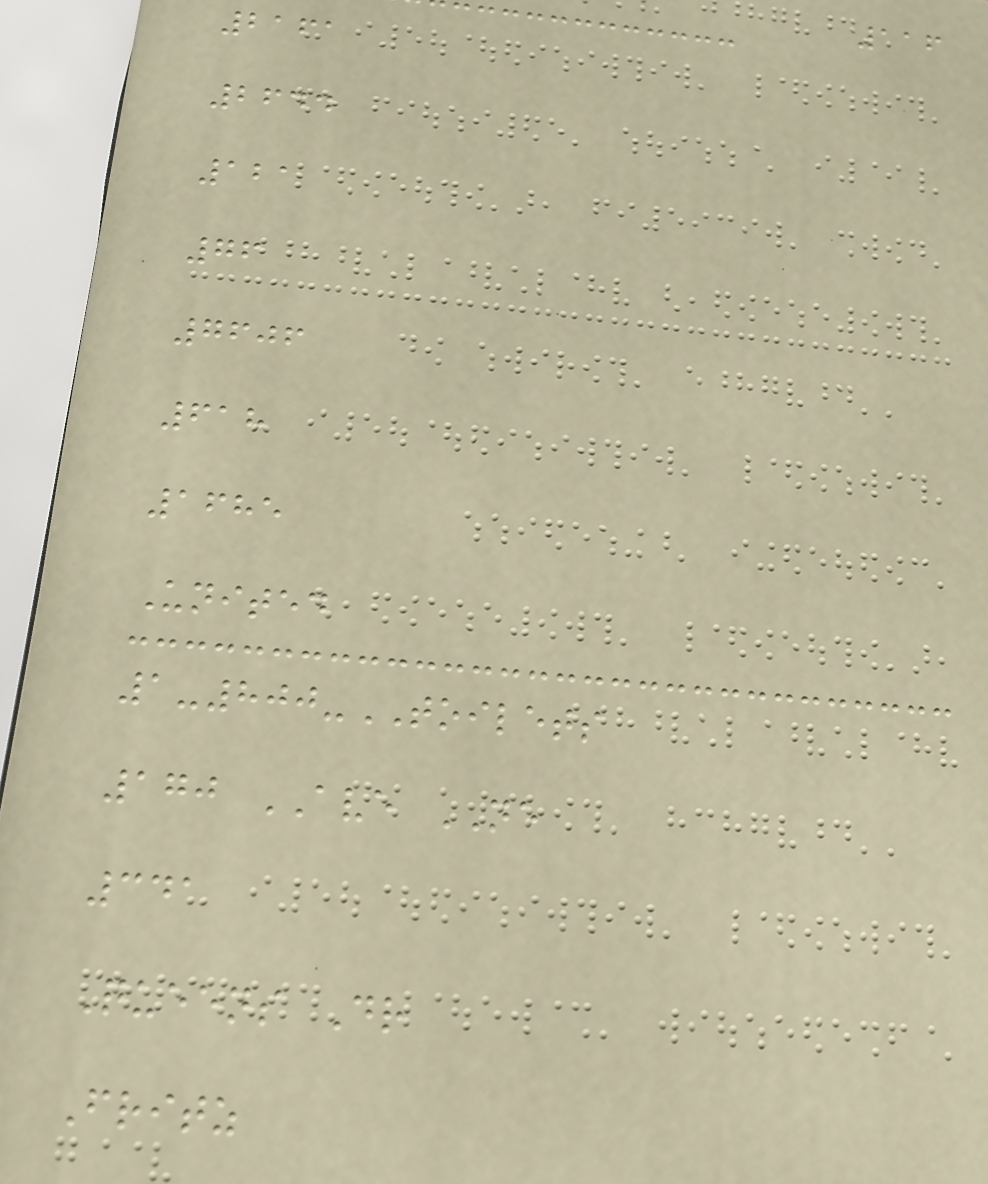116
2161
2644
121
76
7606
618
1685
United
1-800-TOILETS
170 AVE NE
341
Queens Dr
Fritz
